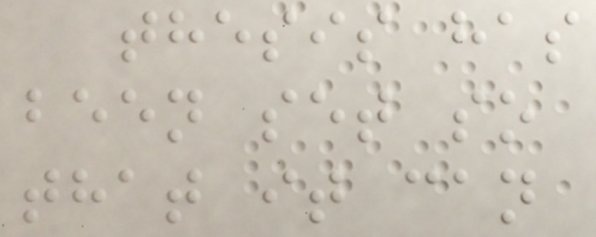thesis has
been set so
that it can
